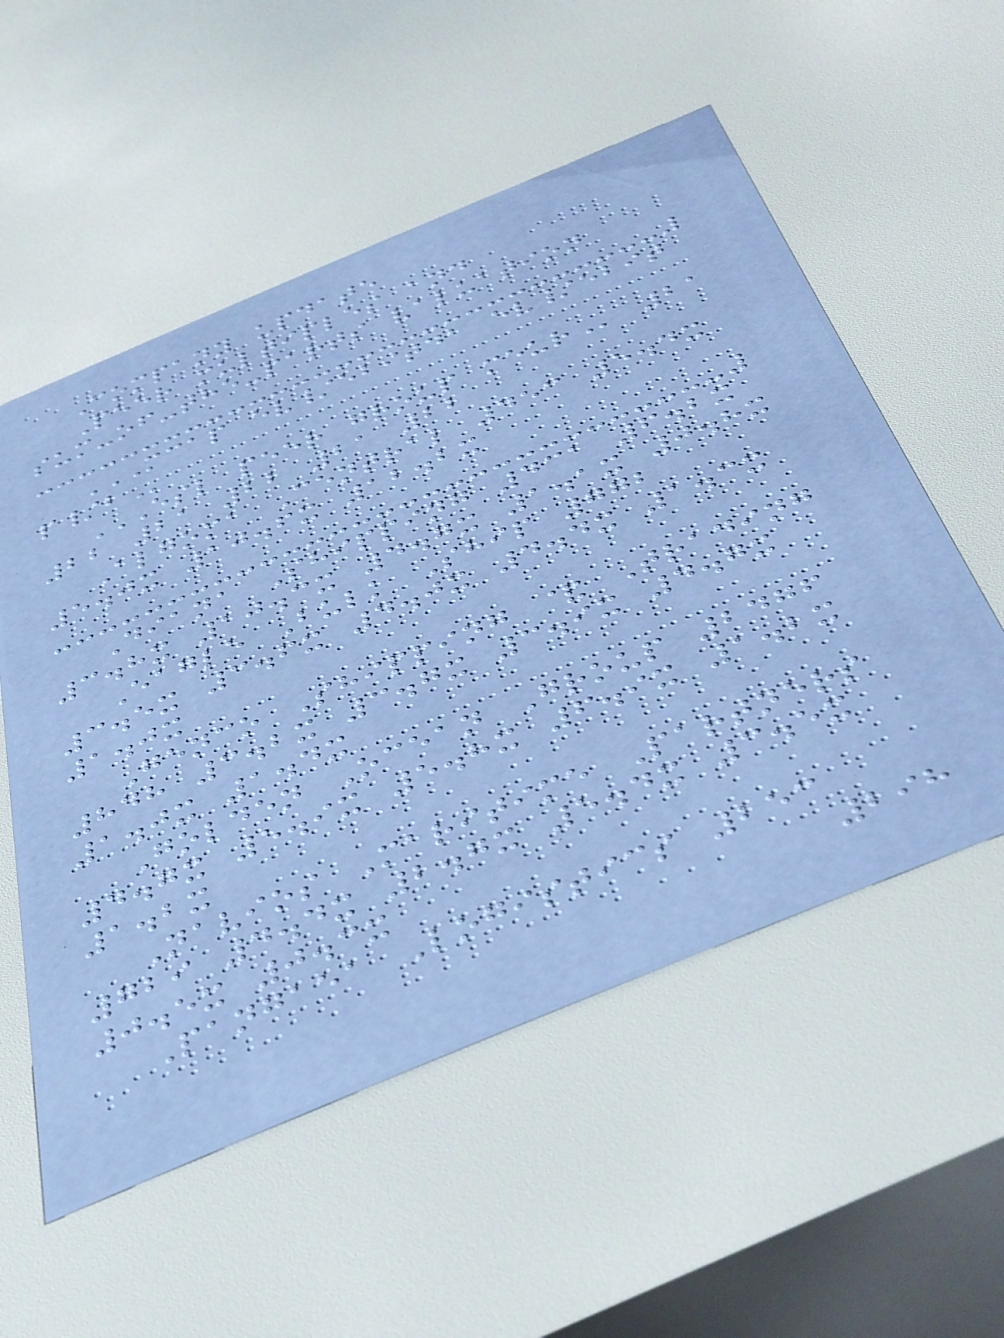Company update
Peer multiples and
sum-of-the-parts valuation
MCAP EV/EBITDA EV/EBIT
P/B
ESL PEER GROUP MEUR 21
22 21 22 21 22
Algoma Central 453 5.4x
5.0x 10.6x 12.2x
Diana Shipping 431 6.2x
3.8x 10.3x 4.7x 1.1x 0.8x
Eagle Bulk Ship 772
3.5x 3.6x 4.0x 4.4x 1.3x
1.0x
Genco Shipping & Trading
848 3.2x 3.7x 3.9x 4.7x
1.0x 1.4x
Golden Ocean Group 2476
4.7x 5.9x 5.8x 6.9x 1.2x
1.2x
Navios Maritime Partners
729 4.4x 2.7x 5.4x 3.5x
0.5x 0.3x
Pangaea Logistics 253
298
